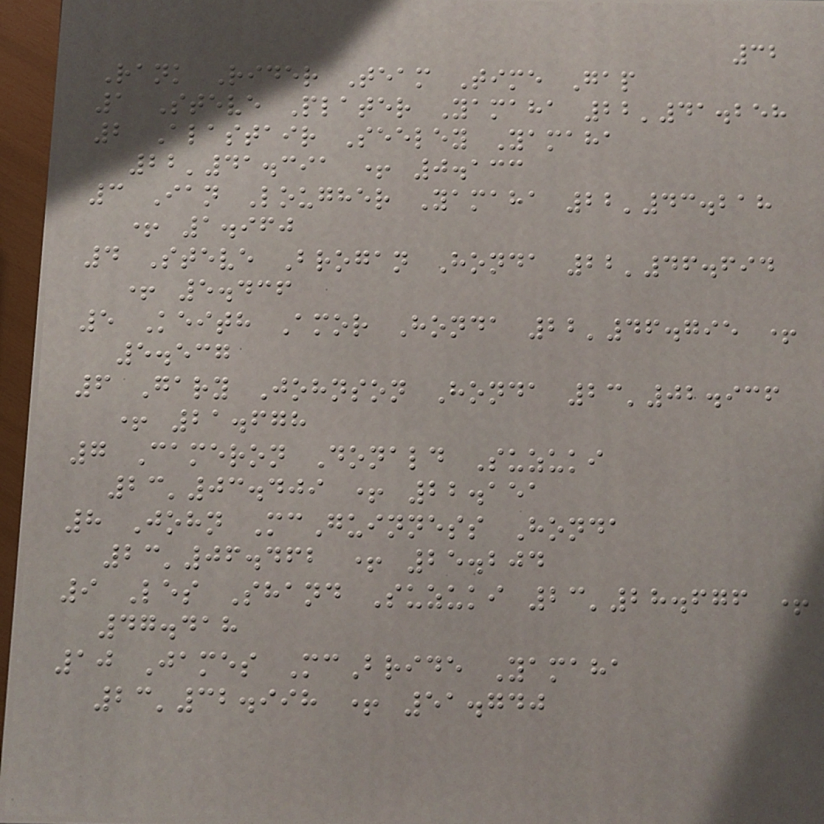32
Rank Rider Team Time Gap
1 Steve Plater Yamaha 22'41.258
2 Alastair Seeley Yamaha
22'41.391 + 0.133
3 Ian Lougher Yamaha 22'43.218
+ 1.960
4 Steve Brogan Honda 22'46.694
+ 5.436
5 Keith Amor Honda 22'46.795 +
5.537
6 Gary Johnson Honda 23'02.936
+ 21.678
7 Cameron Donald Suzuki
23'03.409 + 22.151
8 John McGuinness Honda
23'06.462 + 25.204
9 Les Shand Suzuki 23'28.676 +
47.418
10 James McBride Yamaha
23'32.998 + 51.740
